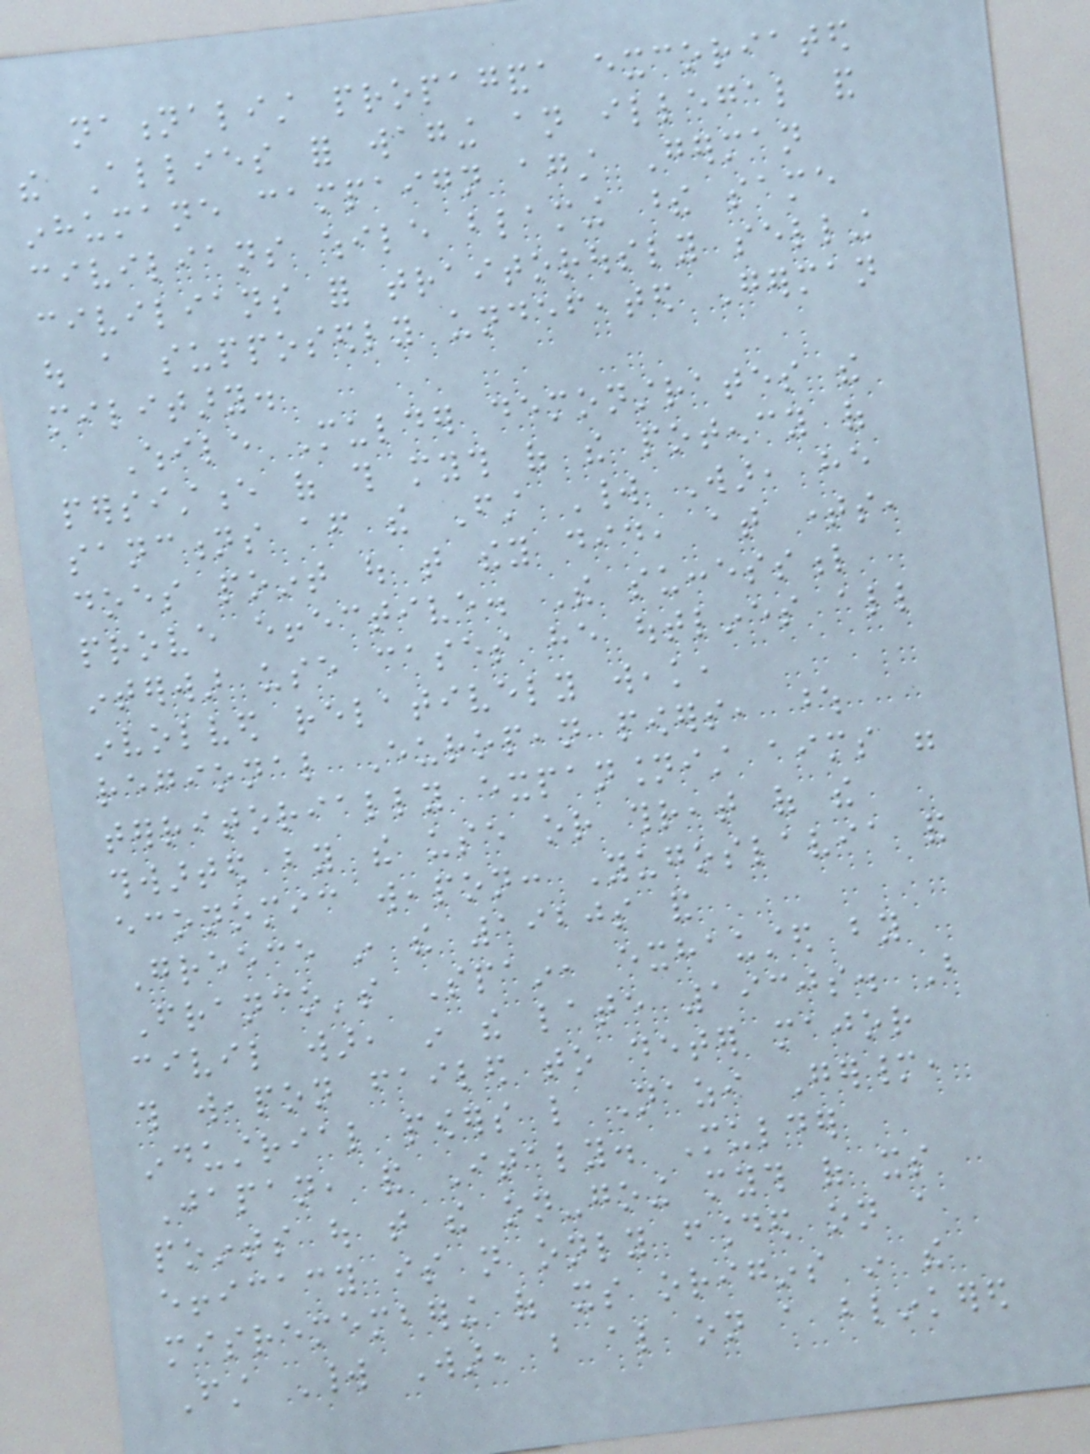nationalist propaganda excoriated
the Allies for waging an illegal and
inhumane campaign against German
civilians while blaming these same
civilians for traitorously selling
out a supposedly undefeated German
military.
While Mulder demonstrates the
persistence of this myth of the potency of
sanctions after the First World War, he
does point out that they did, at times,
prove effective. The successful
interwar use cases he outlines all
involved relatively weak,
regional European powers, whose
territorially expansionist aims were
thwarted by the use or threat of the
economic weapon: Yugoslavia and
Greece in the 1920s and
Franco's Spain, exhausted by
civil war, in the late 1930s. But
this weapon failed to deter major
industrial powers like Nazi Germany,
Japan, and Italy. Mulder
points out that the on-going myth of its
efficacy is not only founded on a
misremembering of its origins in the
First World War, but also on a blinkered
